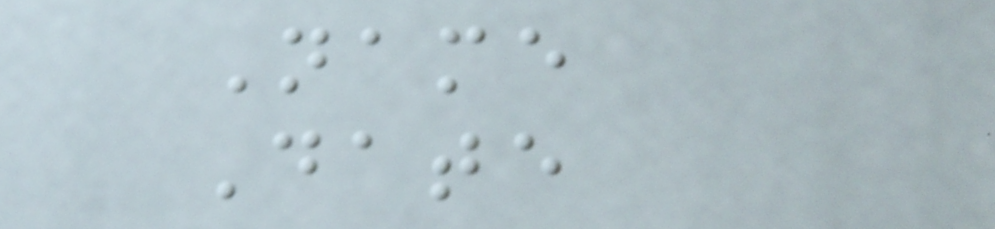Name
Date
